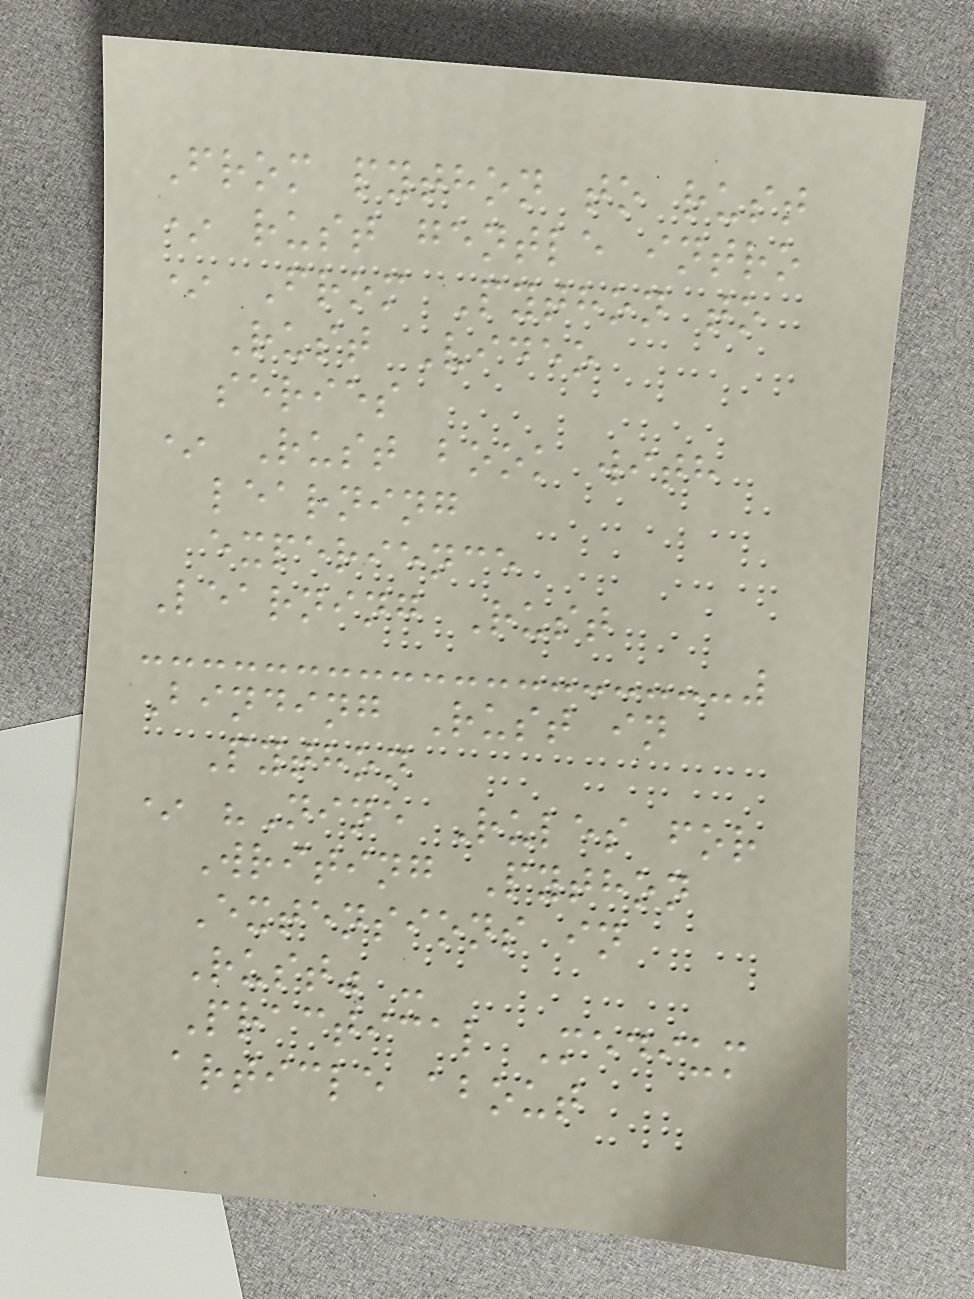From python to rust
* rust gentle intro
* From Python to
Rust Video
series
* Rust book with
learning
experience
Learning Rust
Binding Rust in
Python
* "Nine Rules for
Writing Python
Extensions in
Rust" -
Practical Medium
article about
